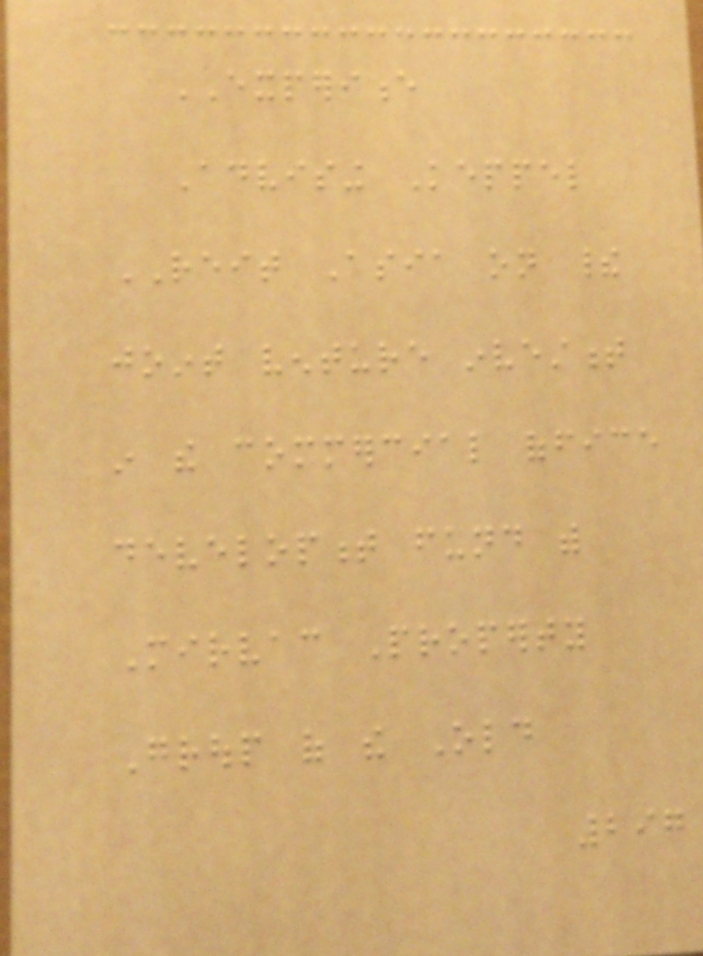EXPERIENCE
Advising Keppel
REIT Asia on their
joint venture investment
in the commercial office
development fund with
Mirvac Property
Group of the Old
297
